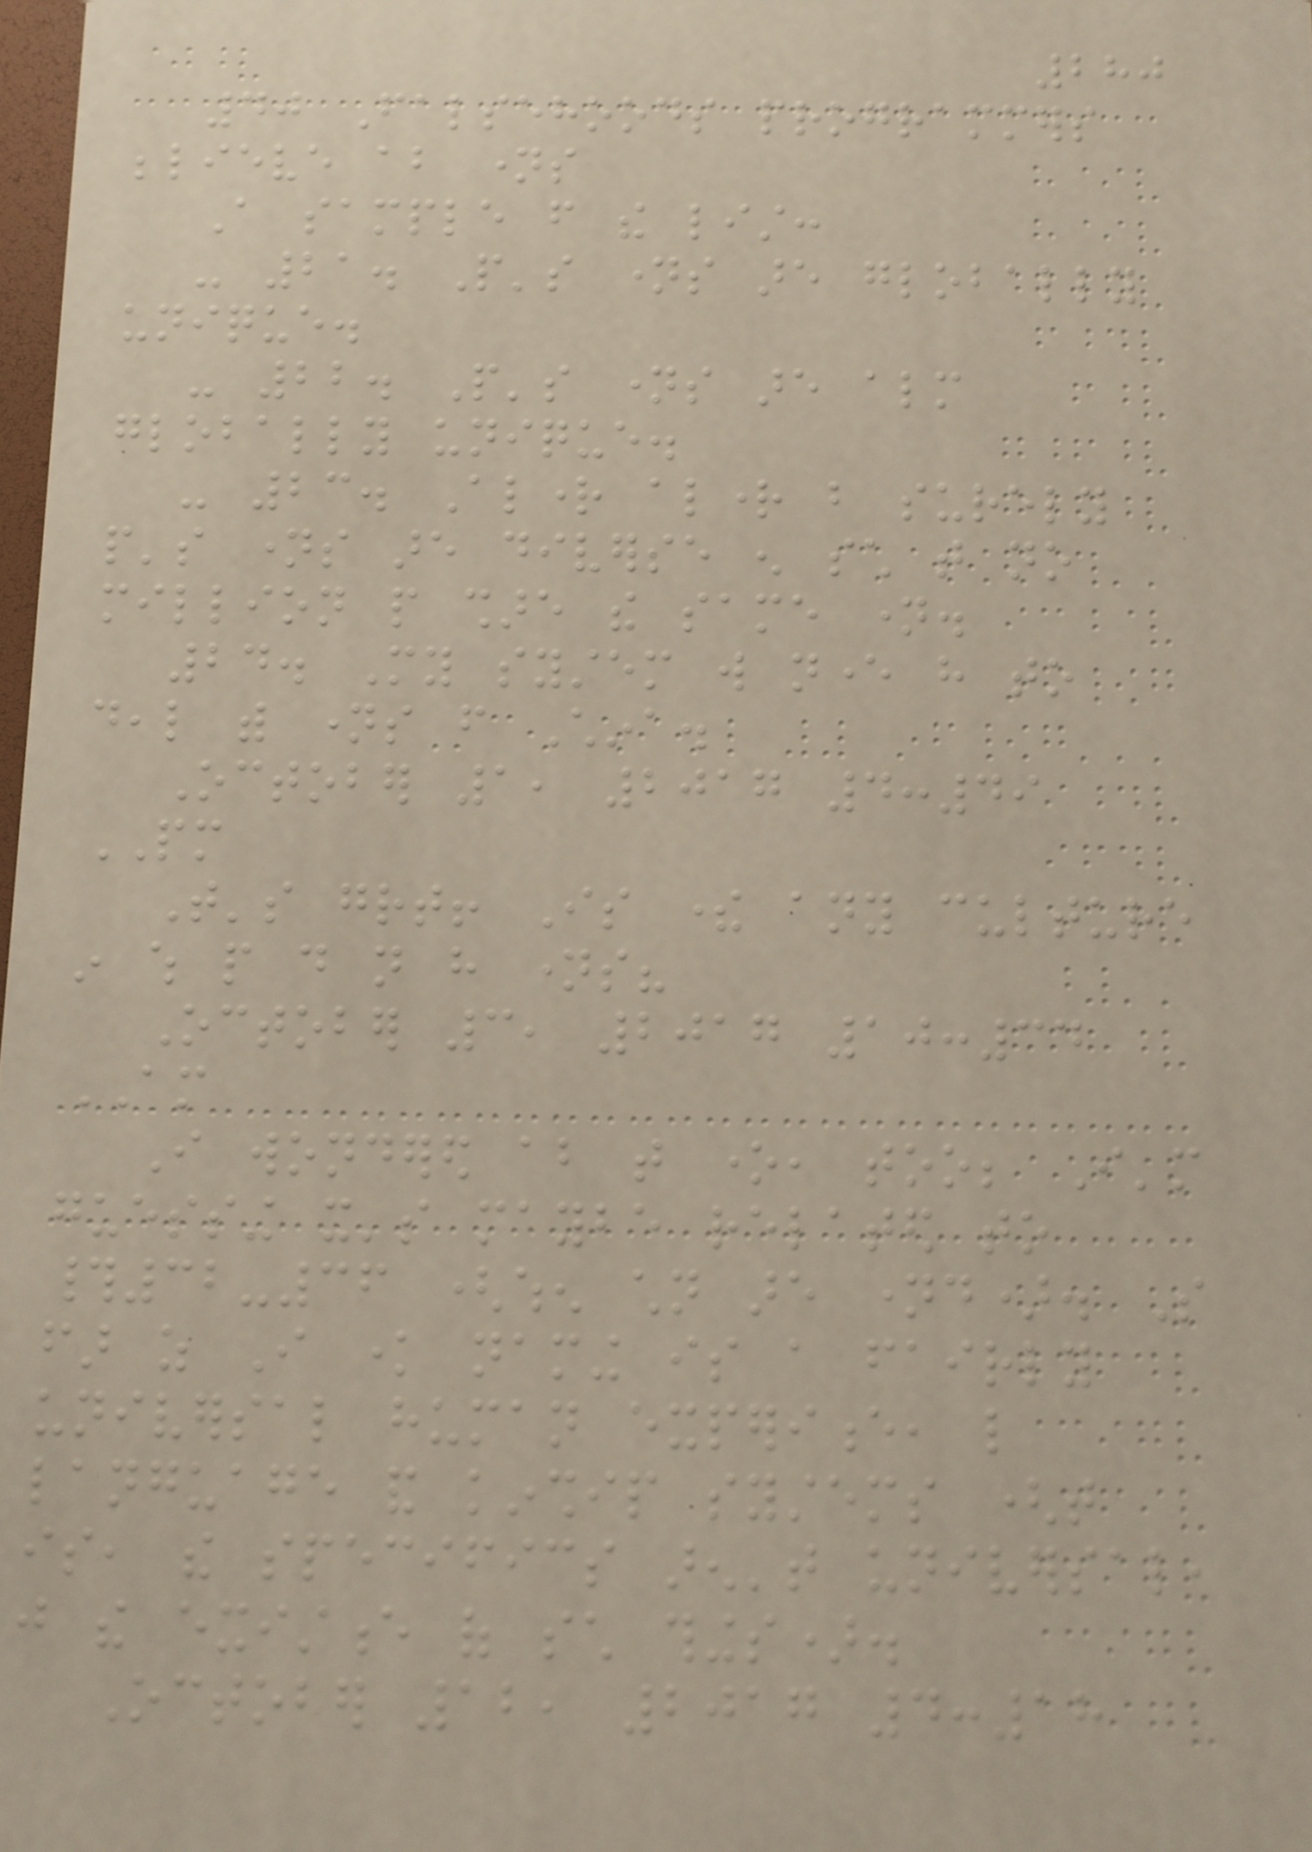280
40 Falsehoods programmers
believe about names
A sample from the list:
- 21. People's names are globally
unique.
- 22. People's names are almost
globally unique.
- 23. Alright alright but surely
people's names are diverse enough such that no
million people share the same name.
24. My system will never have to
deal with names from China.
October 1, 2017 4:49
PM
That's great! Is there any culture
in which people do not have names?
October 3, 2017 10:34
AM
I wondered about that one, too; I'm
guessing it's maybe related to
#32-36 (when children are named). So
far as I know naming is a fairly
universal human experience, like
language and kinship systems (that
is, the specifics aren't universal,
just the existence of such things).
October 12, 2017 4:18
